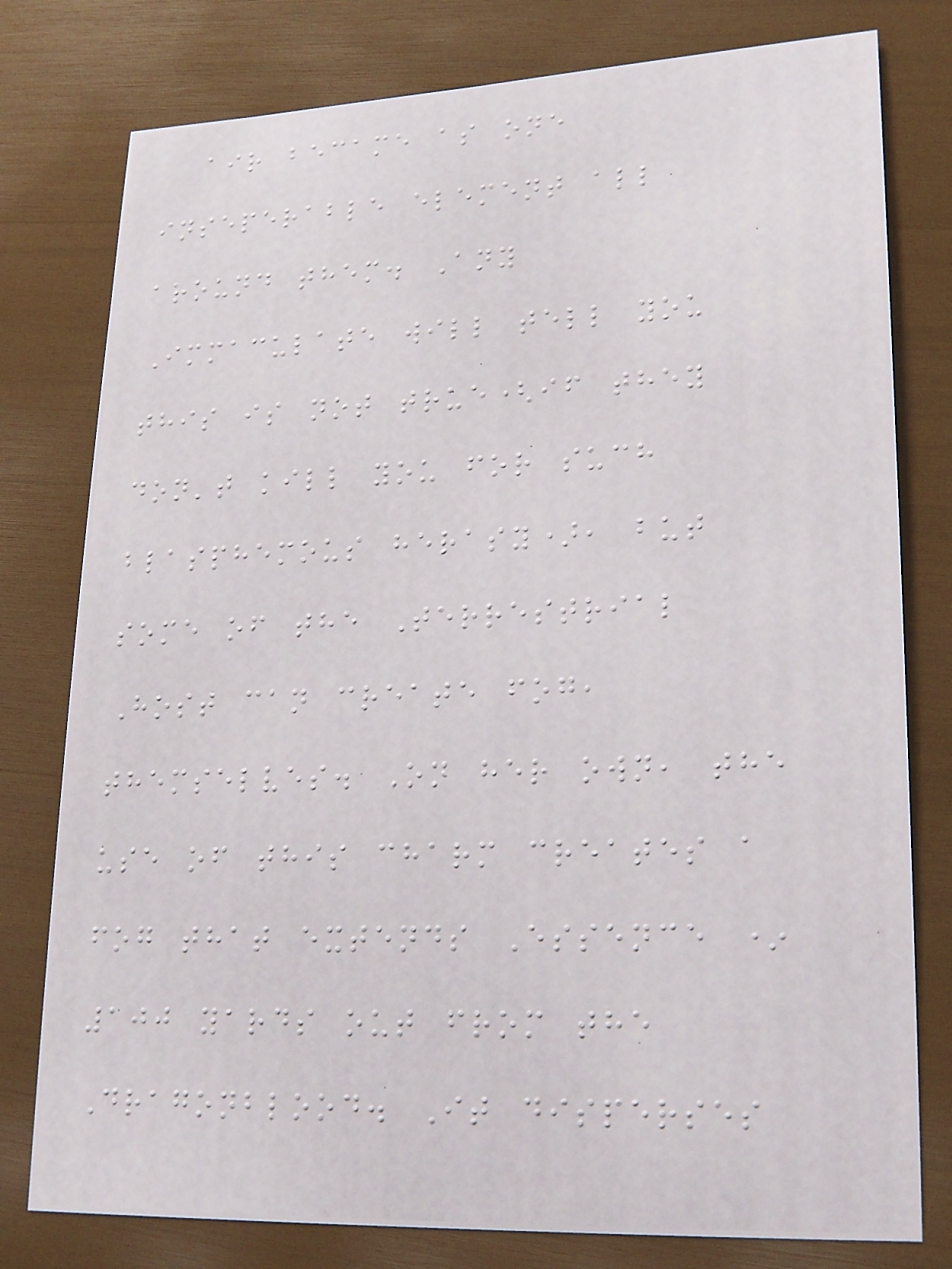air became as one
inseperable element all
around them. Any
Immaculate will tell you
this is not true(if they
don't kill you for such
blasphemous herasy), but
some of the Terrestrial
Host can create fog,
themselves. On her own, the
use of this charm creates a
fog that extends Essence *
100 yards out from the
Dragonblood. It disperses
